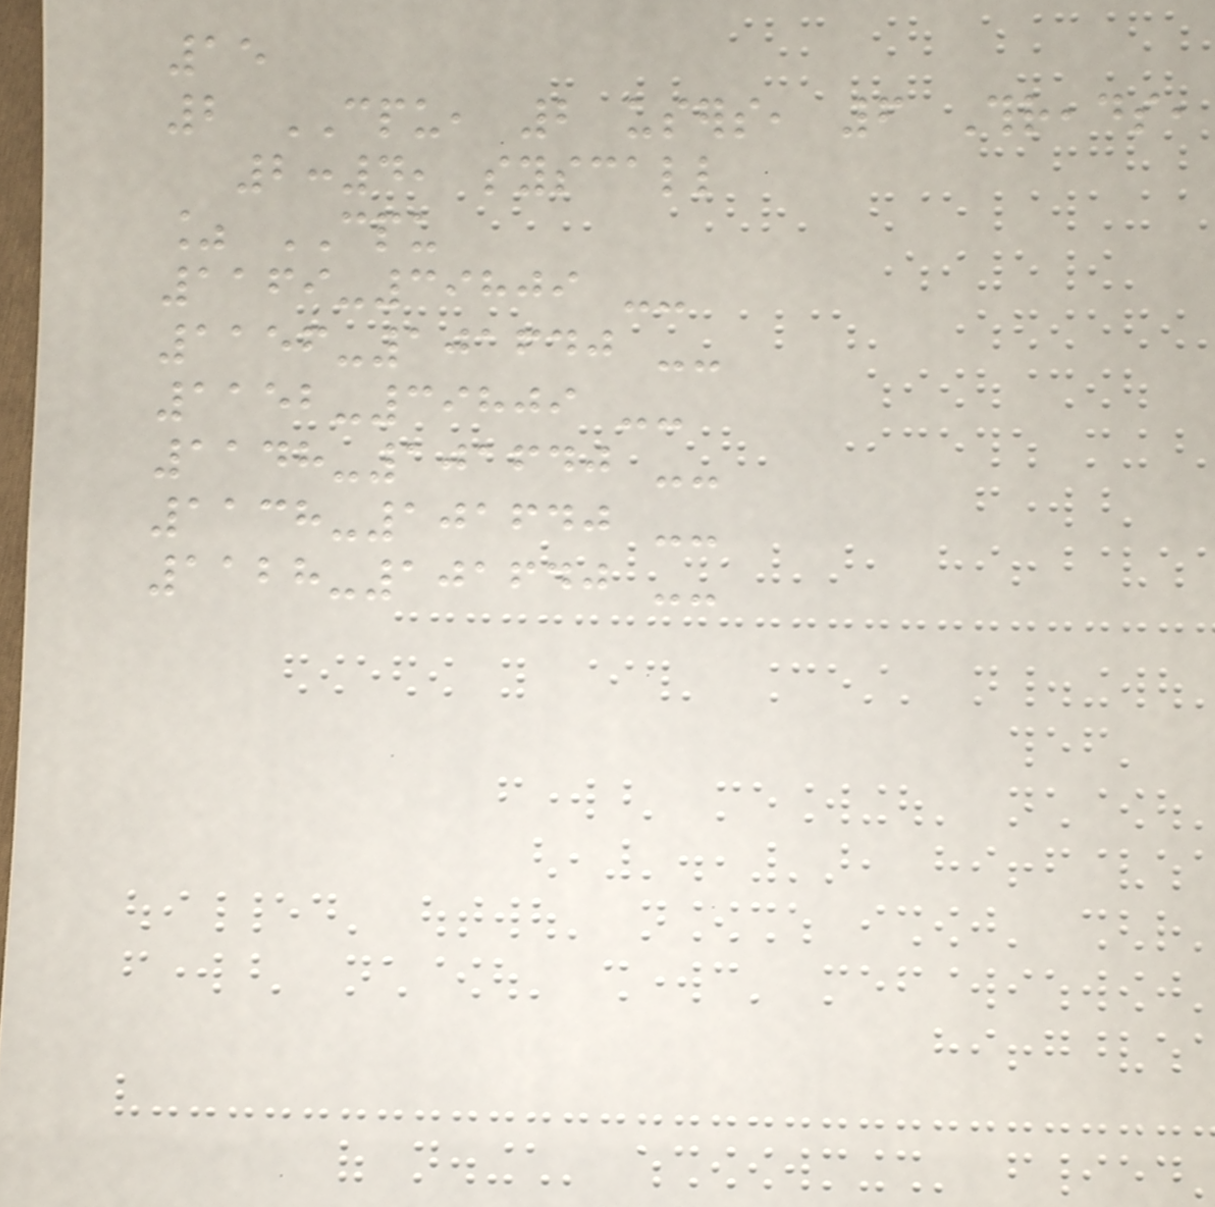15
2 CPU, 2 users, 6 Threads,
2:4, syscall
% CPU
1169-39809 --
1156-101640 --
1152-39809 --
1148-101640 --
1138-101640 --
1128-101640 --
